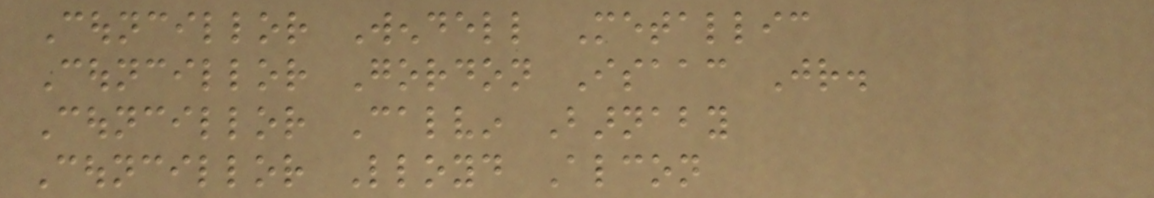Councillor Wendell Metallic
Councillor Gordon Isaac Jr.
Councillor Calvin Barnaby
Councillor Lloyd Alcon
